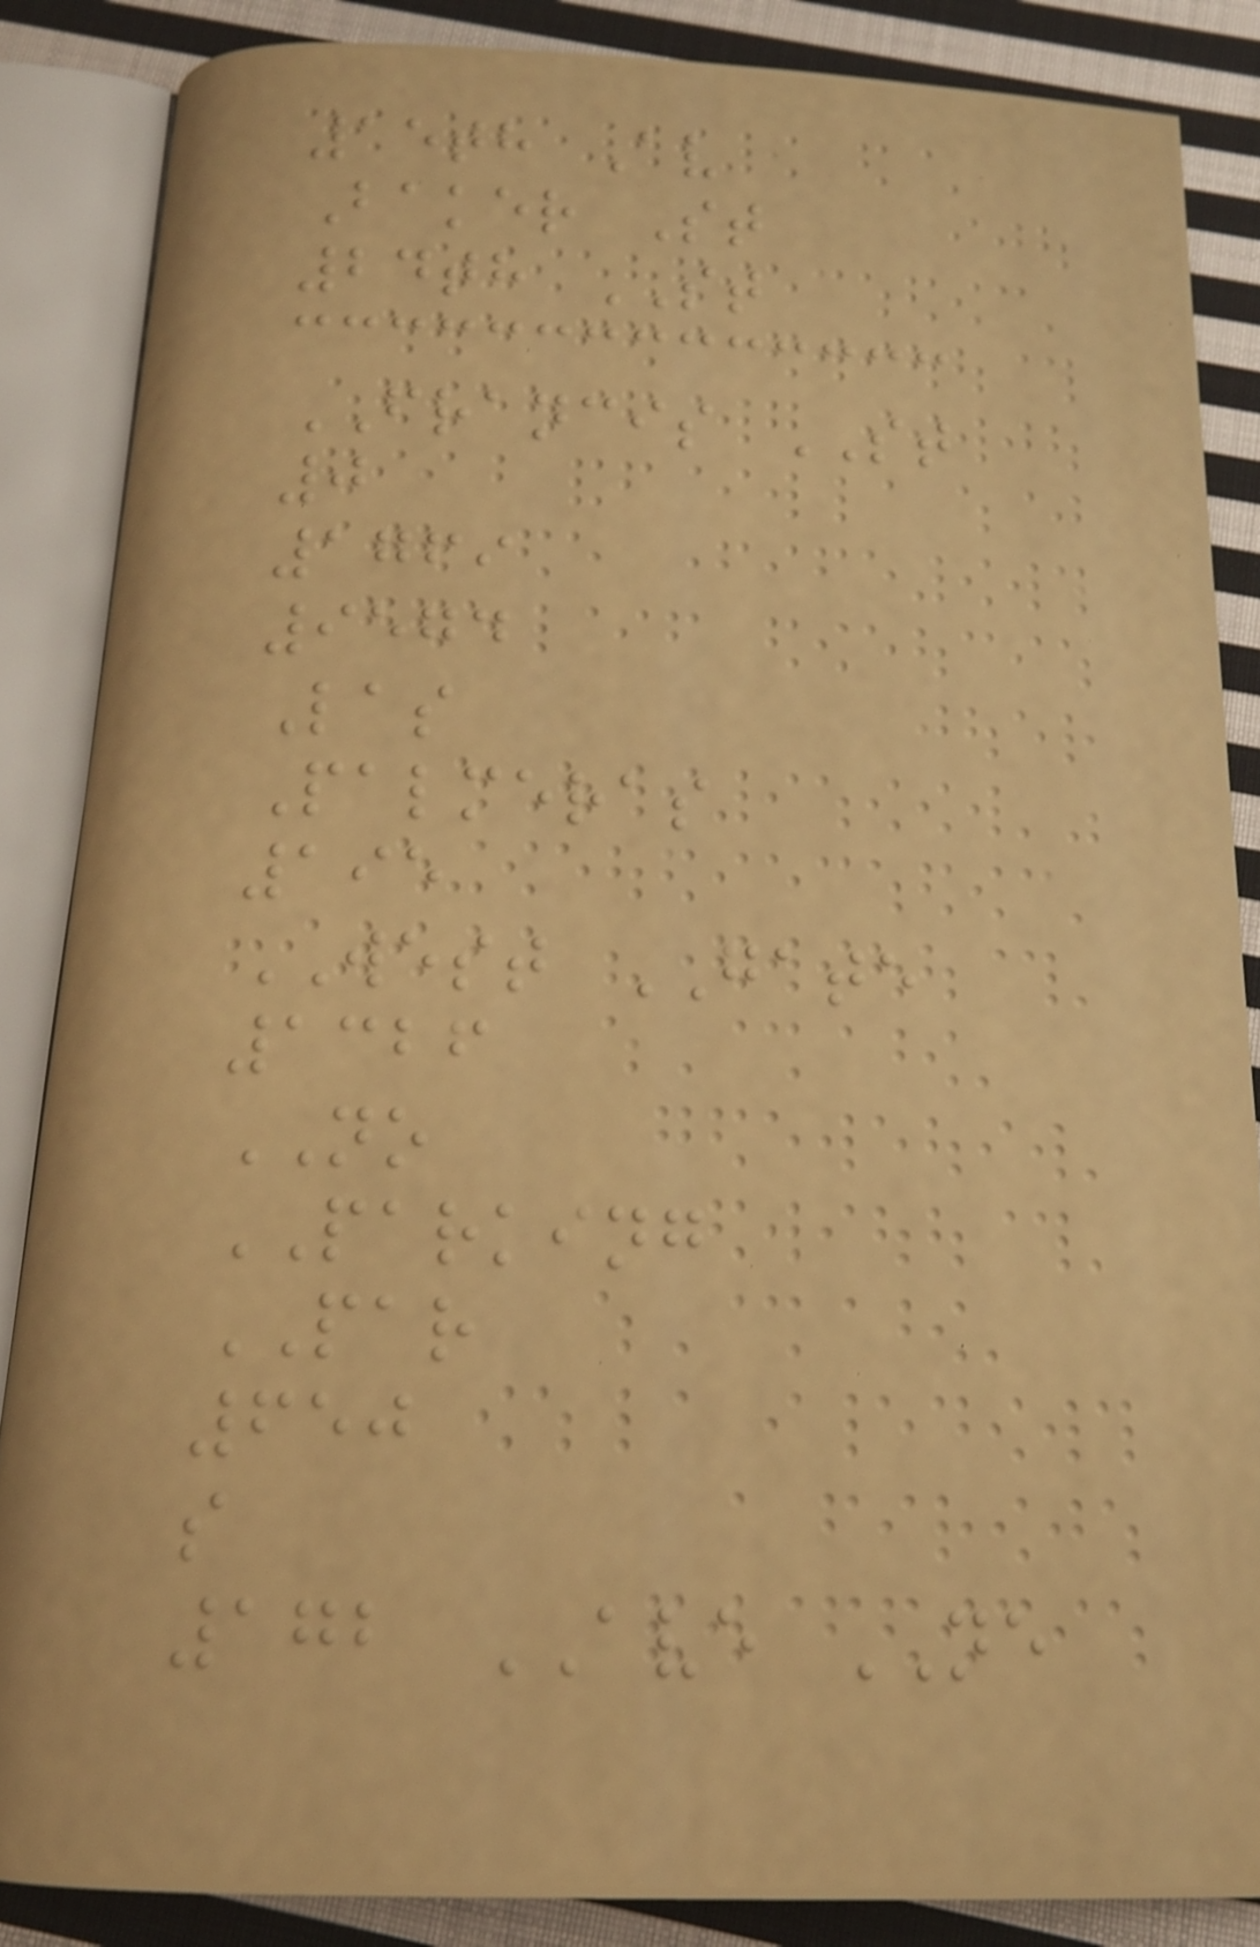15th Av
Baker St
24th ST
FRANCIS ST
0
1769
9574
Las
Palmeras
195
WEST GATE
1326
NO
PARKING
PAR
650
s
172 AVE NE
